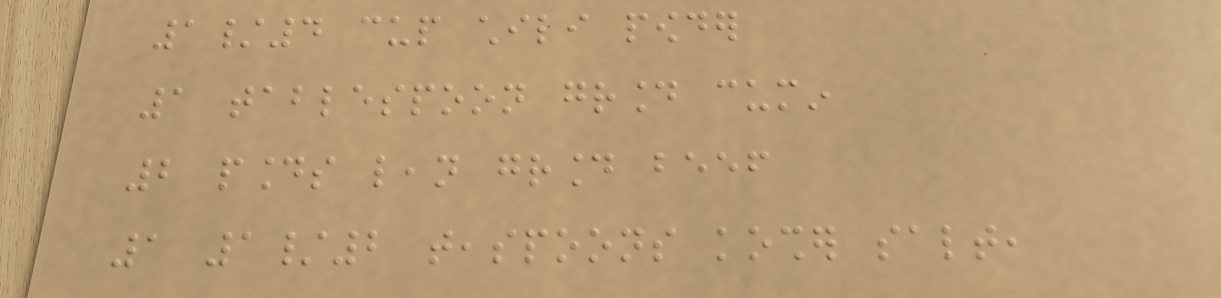1/4 cup chili powder
1 tablespoon ground cumin
2 pounds lean ground beef
1 1/2 teaspoons kosher salt,
